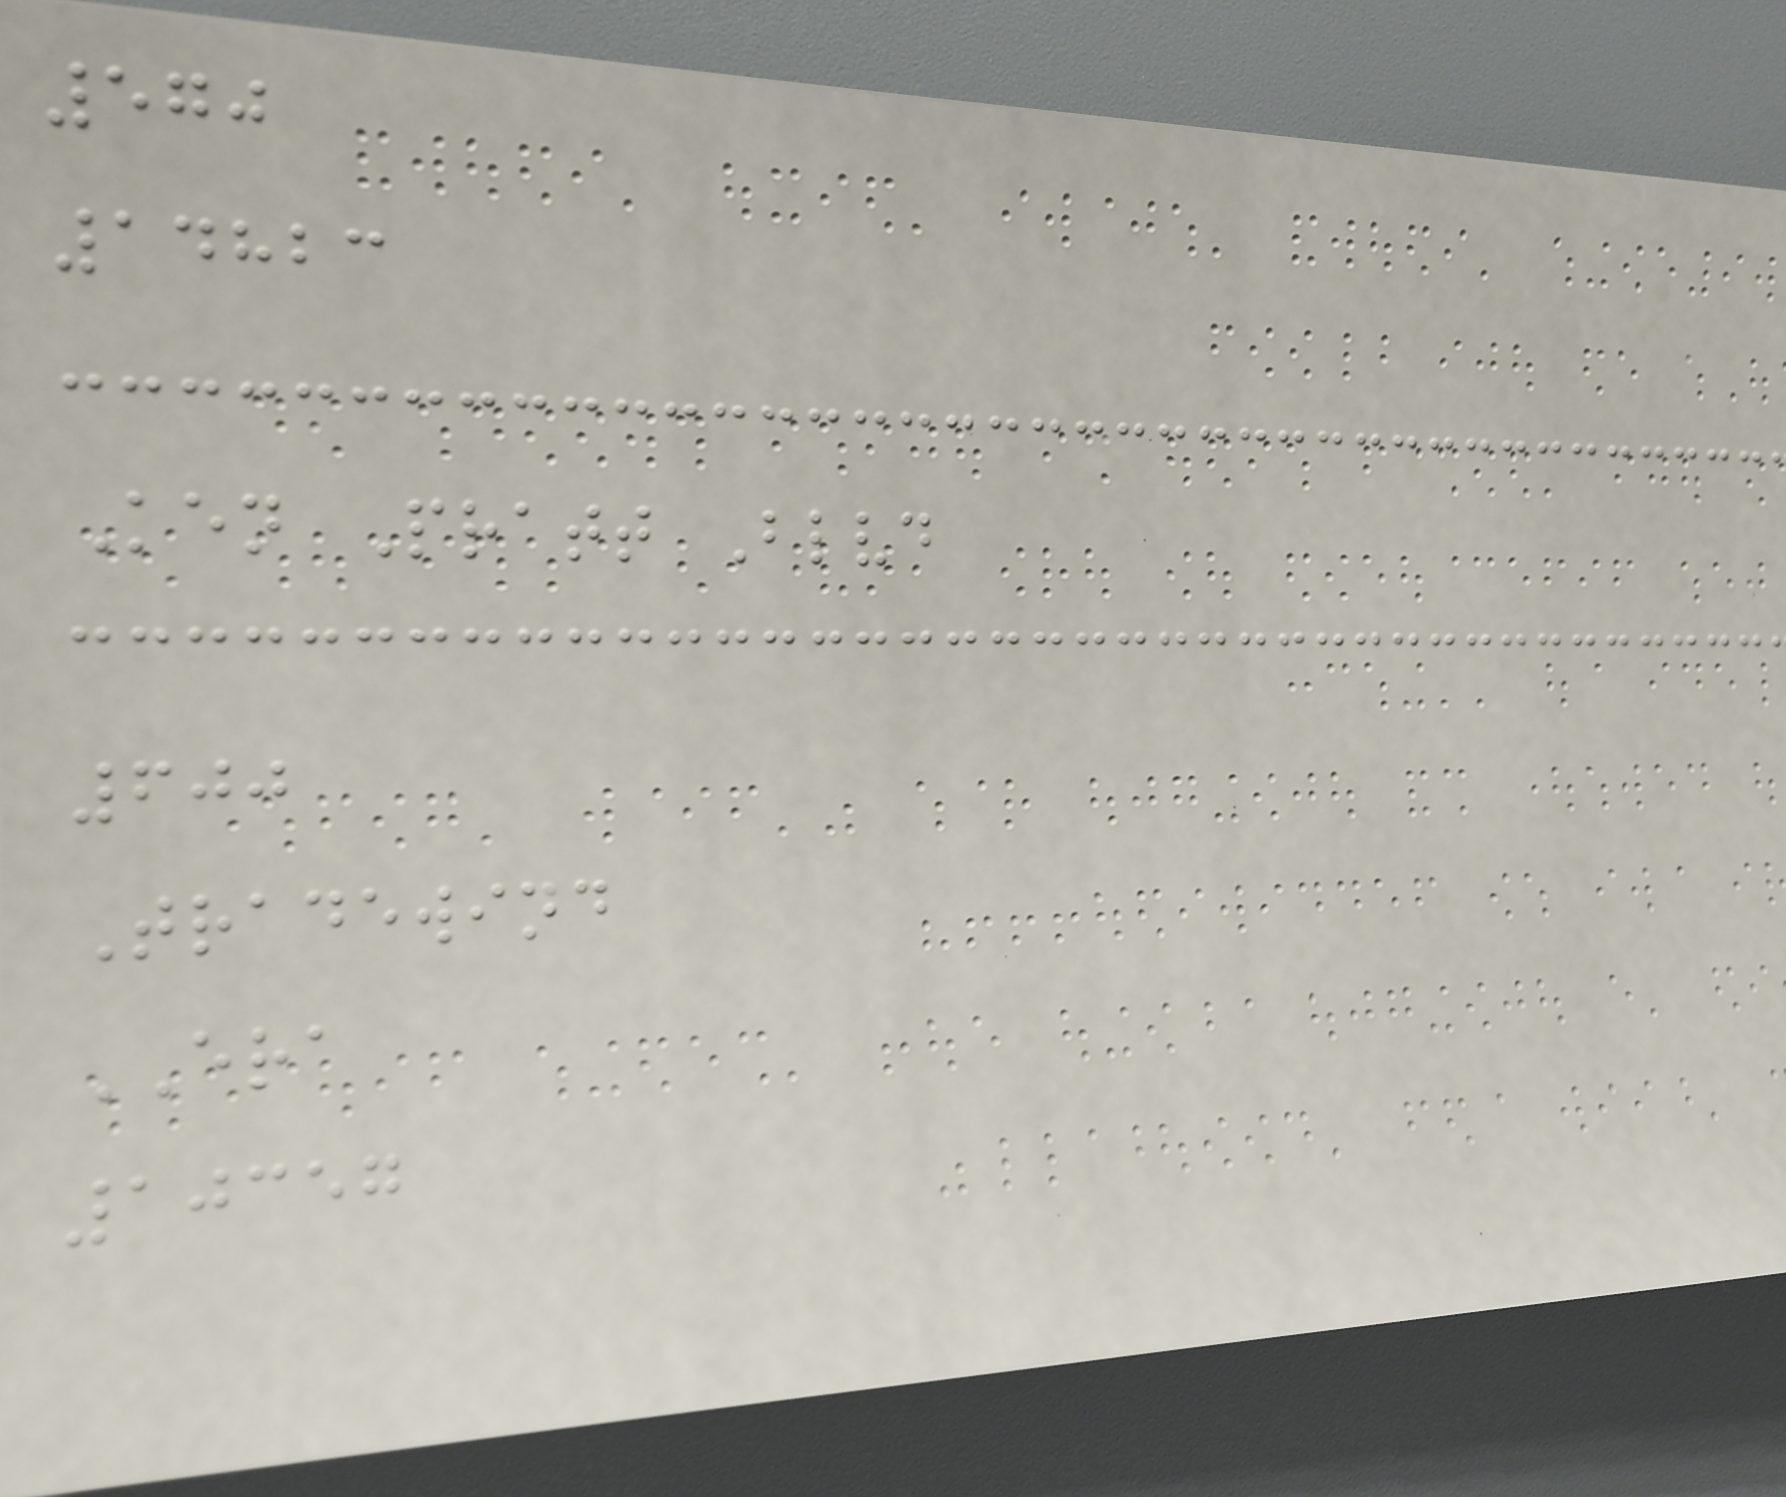570
14823
Ken Pratt Blvd
600
Tradewind
ERA
10357
